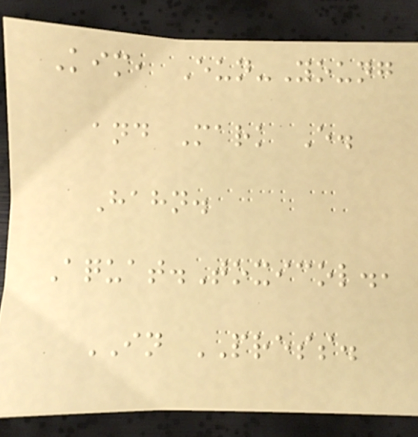Kim, Eun-Young
and Mark E.
Hahn.
Aquat.Toxicol.,
IN PRESS.
